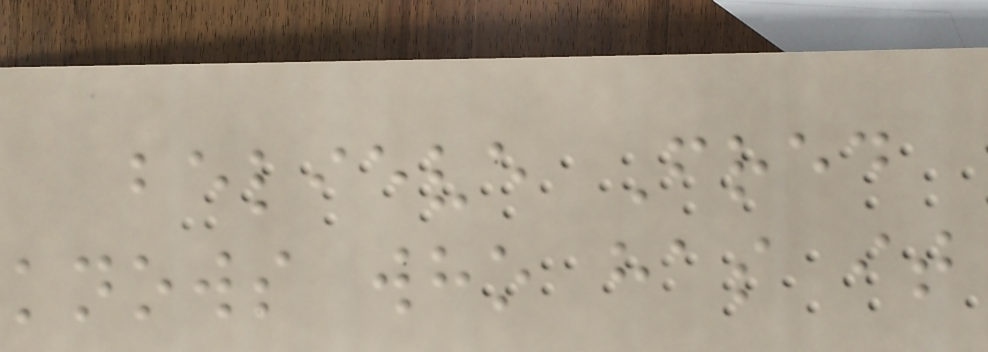believe Fred
knows who has it
